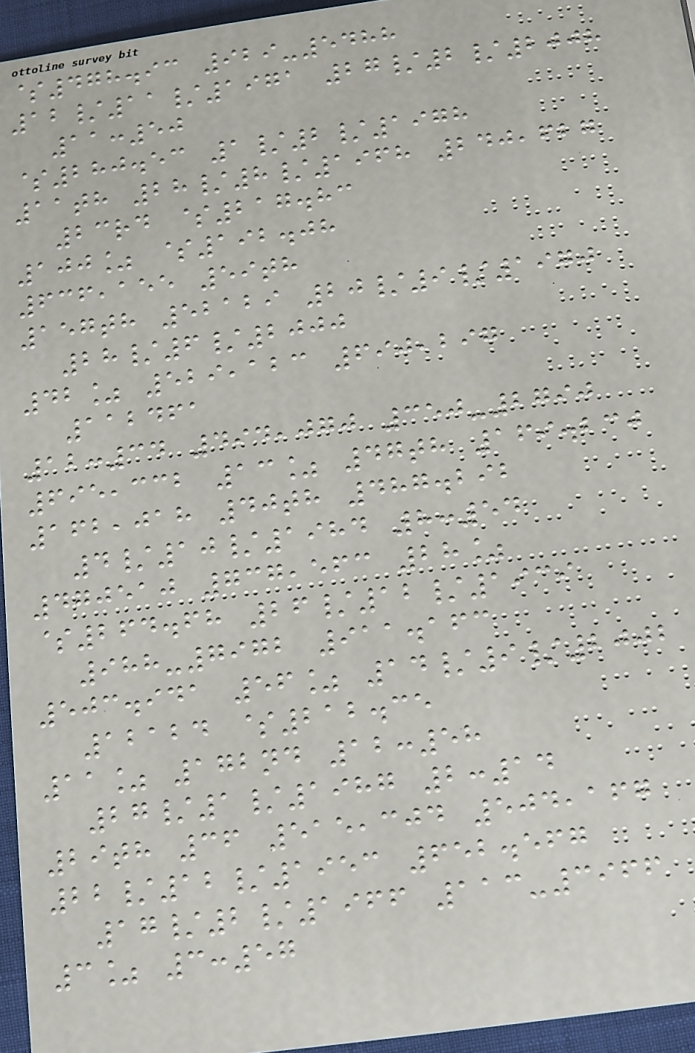$478.93 929-5488
12/11/1971 27/2/2008
11:50
$280.53 1/2/1978
11th 28/8/1968 240,627
23rd $217.83
100% $192.08
636,155 59th
157th 52129 20/9/1970
28/6/2000
42% 529,123 690,297
112461
12:34 494,070 350-2790
695,332 13% 47th 169.230
162,018 40th 487.292
4/10/1984 8:54
470510 737,563 28%
$264.68 26/12/1939
988-7972 911.163
503.941 56% 14/9/2002
12124 $212.35
11% 172nd 12:58
27/1/1987 2:14
29th 36 515,304 504,167
22/12/1953 652.567
17/2/1966 113-3966
3% 3:57
